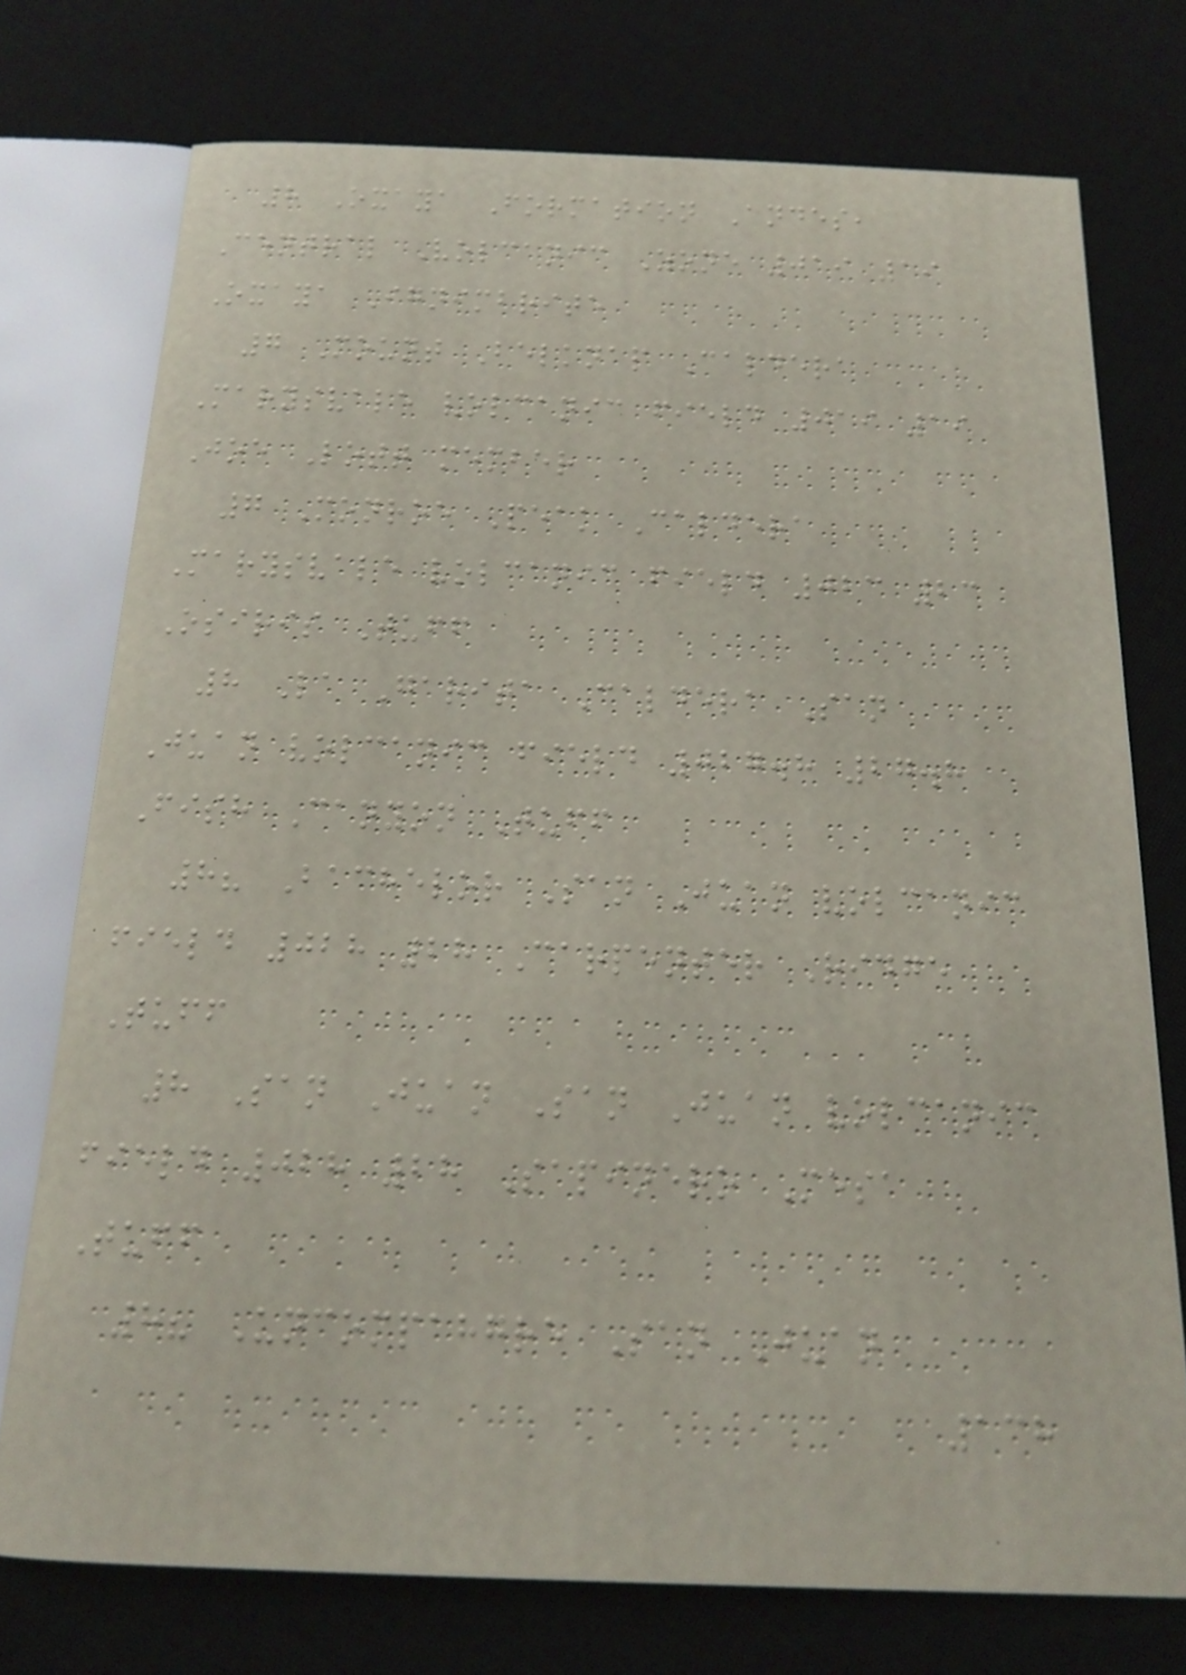8 Oxaya Formation Andes,
Central Volcanic Zone 019 19
Oxaya Ignimbrite
7 Mount Belknap Caldera
Marysvale volcanic field 019 19
Joe Lott member
7 Monroe Peak Caldera
Marysvale volcanic field 023 23
Osiris Tuff
8 La Garita Caldera San
Juan volcanic field 027.8 27.8
Fish Canyon Tuff
8? Bachelor San Juan volcanic
field 028 28 Carpenter Ridge
Tuff
8 San Juan San Juan volcanic
field 028 28 Sapinero Mesa
Tuff
8? Uncompahgre San Juan
138
